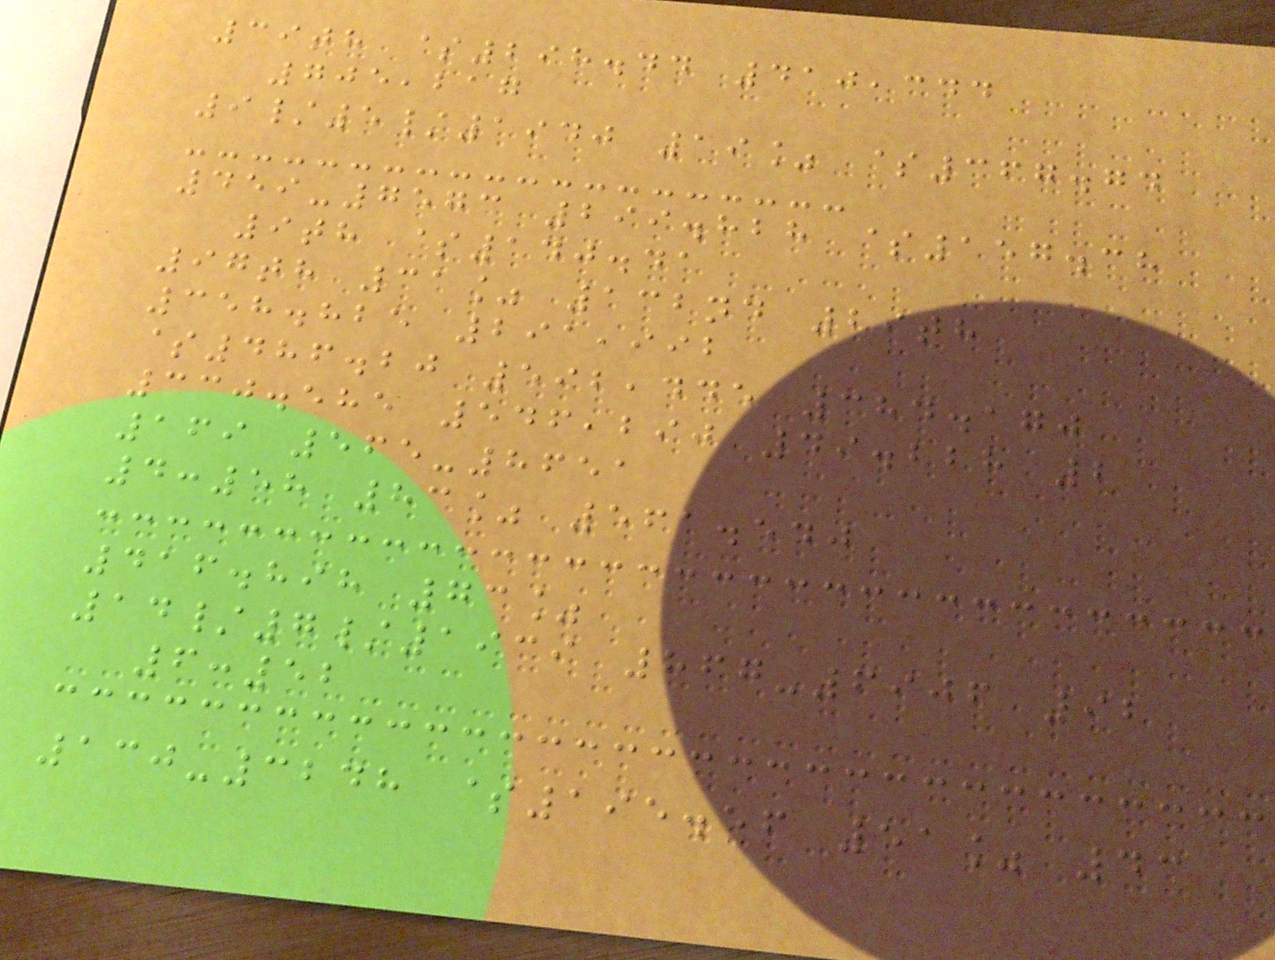39th $298.44 410,344
705,217
9/5/1940 19% $367.74
459-7573 299.828 $157.38
9th $140.41
97th 31% 132nd 29th
358.825 291,992
$486.20 592,445 384.170
330.585 546,290 49.228 2
169 565-8651
4:58 83% 561.540
416.898 73%
14/7/1939 867-6906 92
6:52
130-3248 $195.56 51% 43
